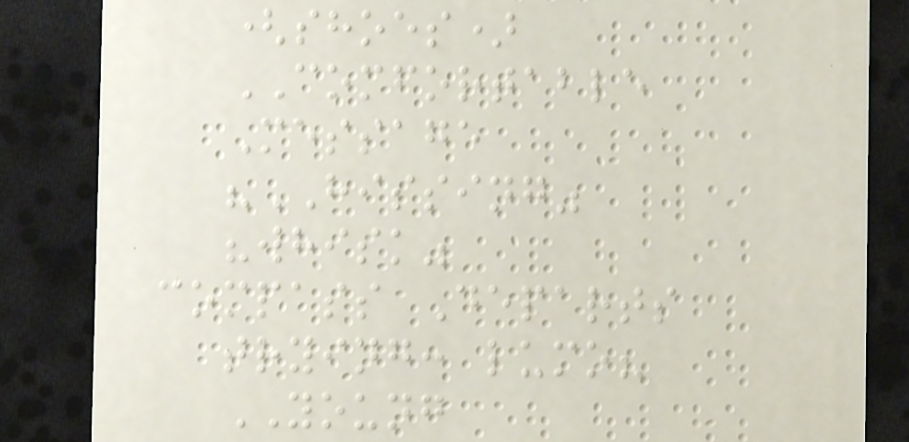(shoes)
COMFORTABLE
Message
"HISSING"
"whisk"
compass Departs
trying: lumo?
YOUNG
